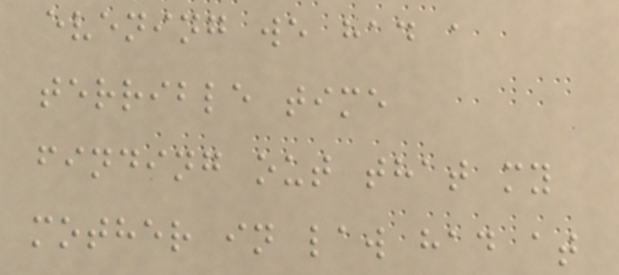evening we had a
terrible time
finding out that my
mother in law had at
